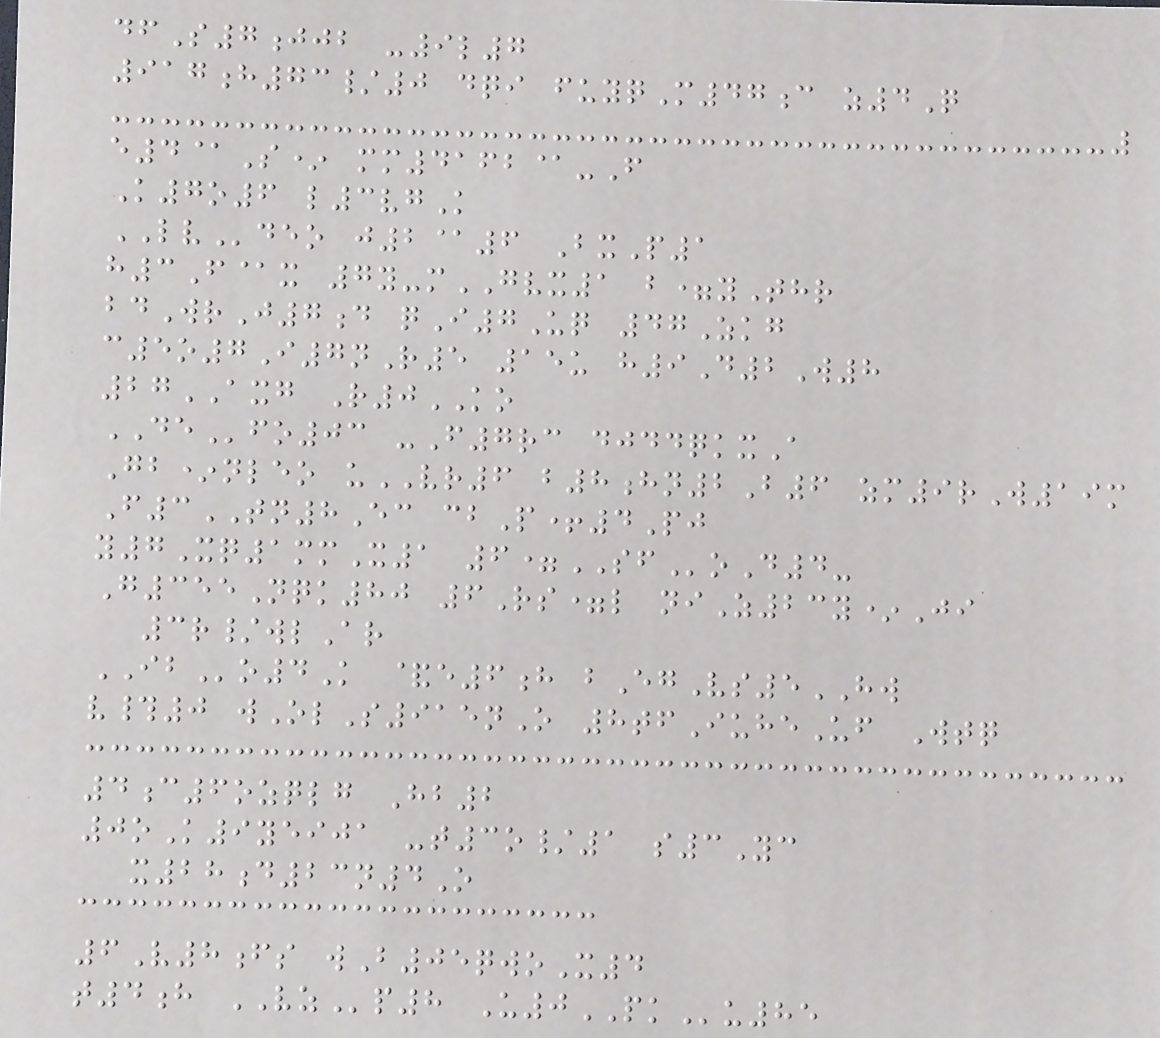dfS7jjb -9l7
917h73/0 dqi fuyqM47c z4Q
e4@S* mm4162@-F
K7o6 l3vgK
LVdeo j2@6 BxP1
h3F@x 7y-mGVX1 b=yThr
bdWrJ7d qI7Uq 47Zkg
c5o7I7nR5 15u h9D2W8
27AXG R0KO
DEfo03 -F7rc djddqkxA
Gb*nleo uVR6 b8hn2B6 zm9rW19m
F3TN8Ec cbP+4Pj
y7Xq1mmX1 6=SFoD4-
G355Nqk80 6Rs=l niZ23y*Ji
3r/wlAr
IBo4K &e6h bEgVs5HW
v#0 wOlS915nO 8tfIuheUf Wtq
4c6ozqlg Hb2
0oK9yeija -t3o/1 s3Yc
x28d23n4O
6V8fs wB05qwoX4
t4h VZp8 U0PKu85
